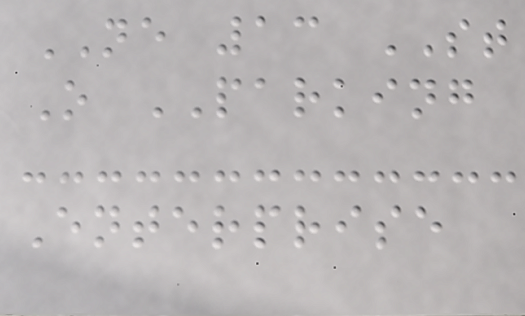NE 13 ST
O PARKING
Enterprise
